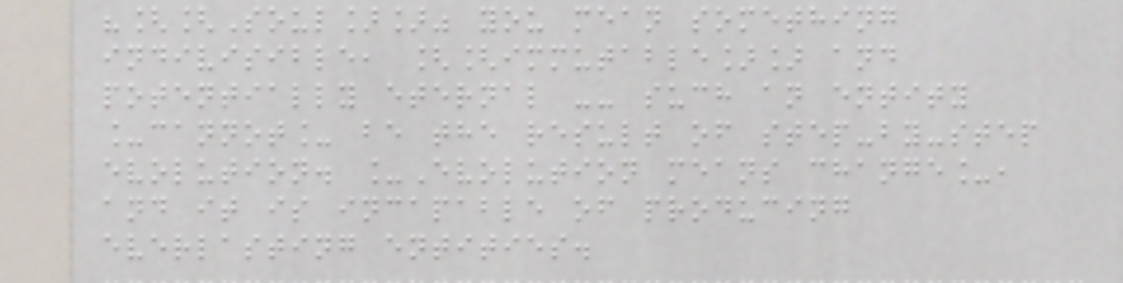"[[Soul]]" you mean something
indivisible, [[immutable]] and
potentially eternal -- such an entity
_cannot_ be the result of step-by-step
evolution. _Evolution means change_,
and it is incapable of producing
everlasting entities.
